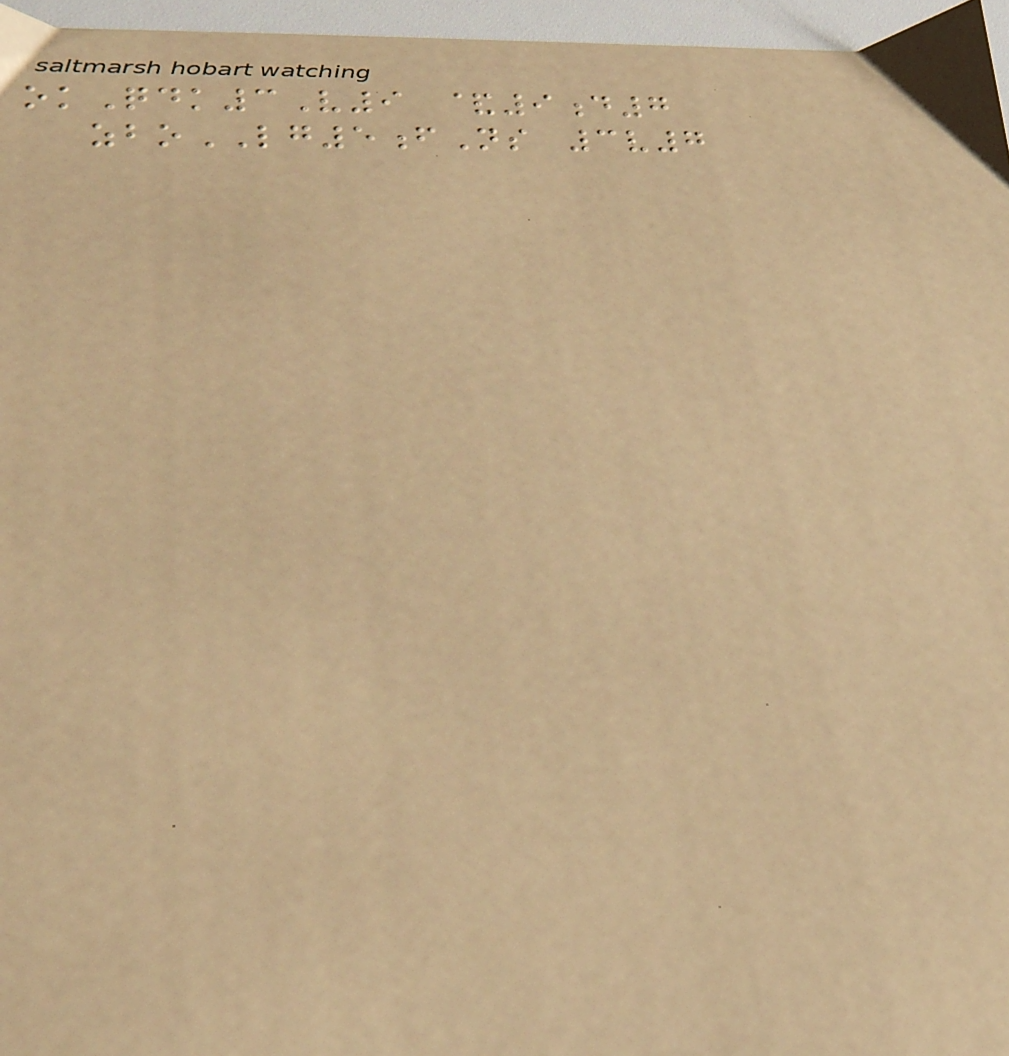okQdk3V9 &9d7
zboLG5fNs 3v7
